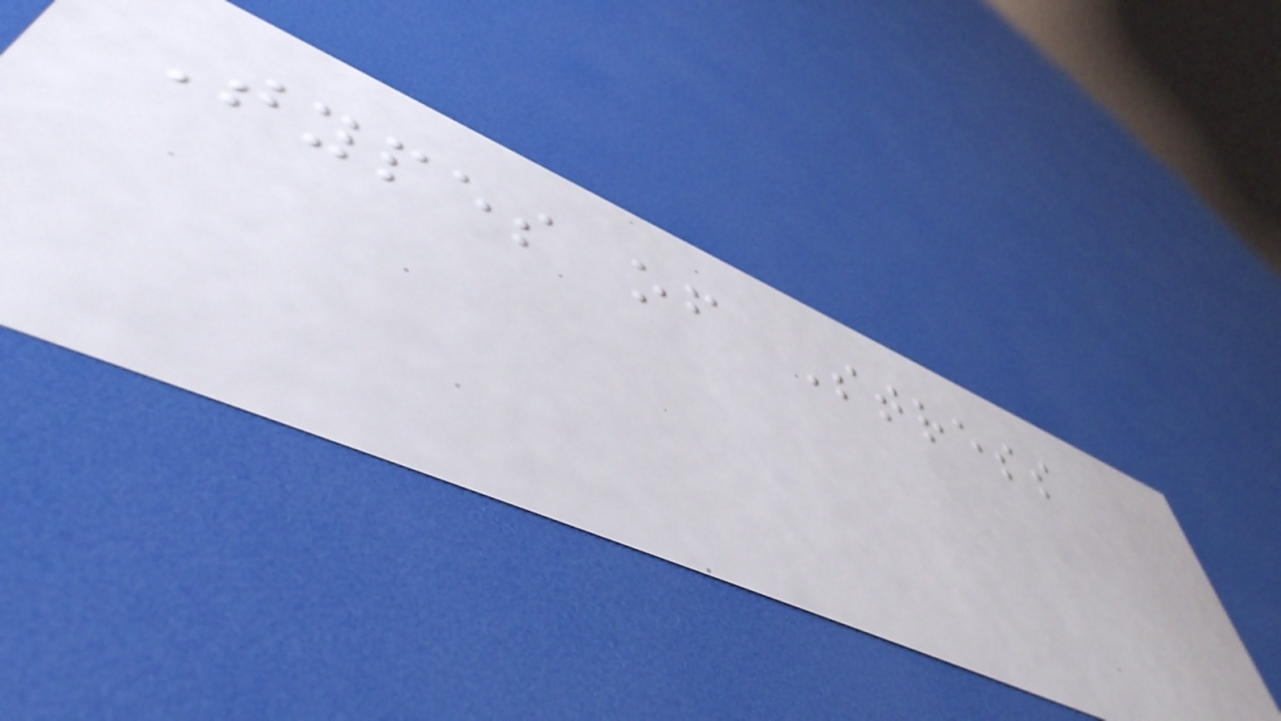Types of Stress
